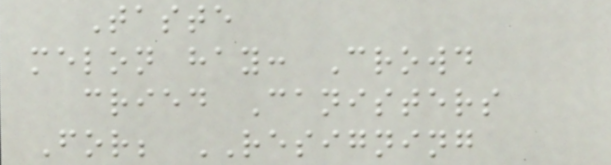Taste
melon hay: Crowd
cried Canisters
For; RESIGNING
